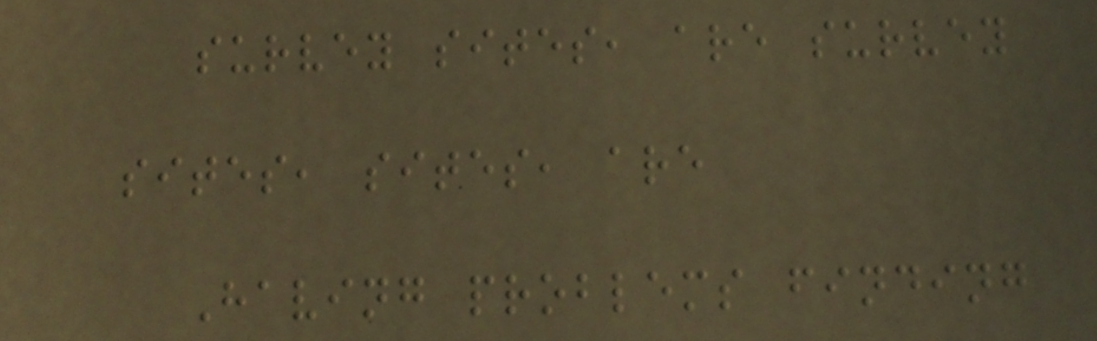survey sites, are survey
sites, sites, are
Having problems finding
